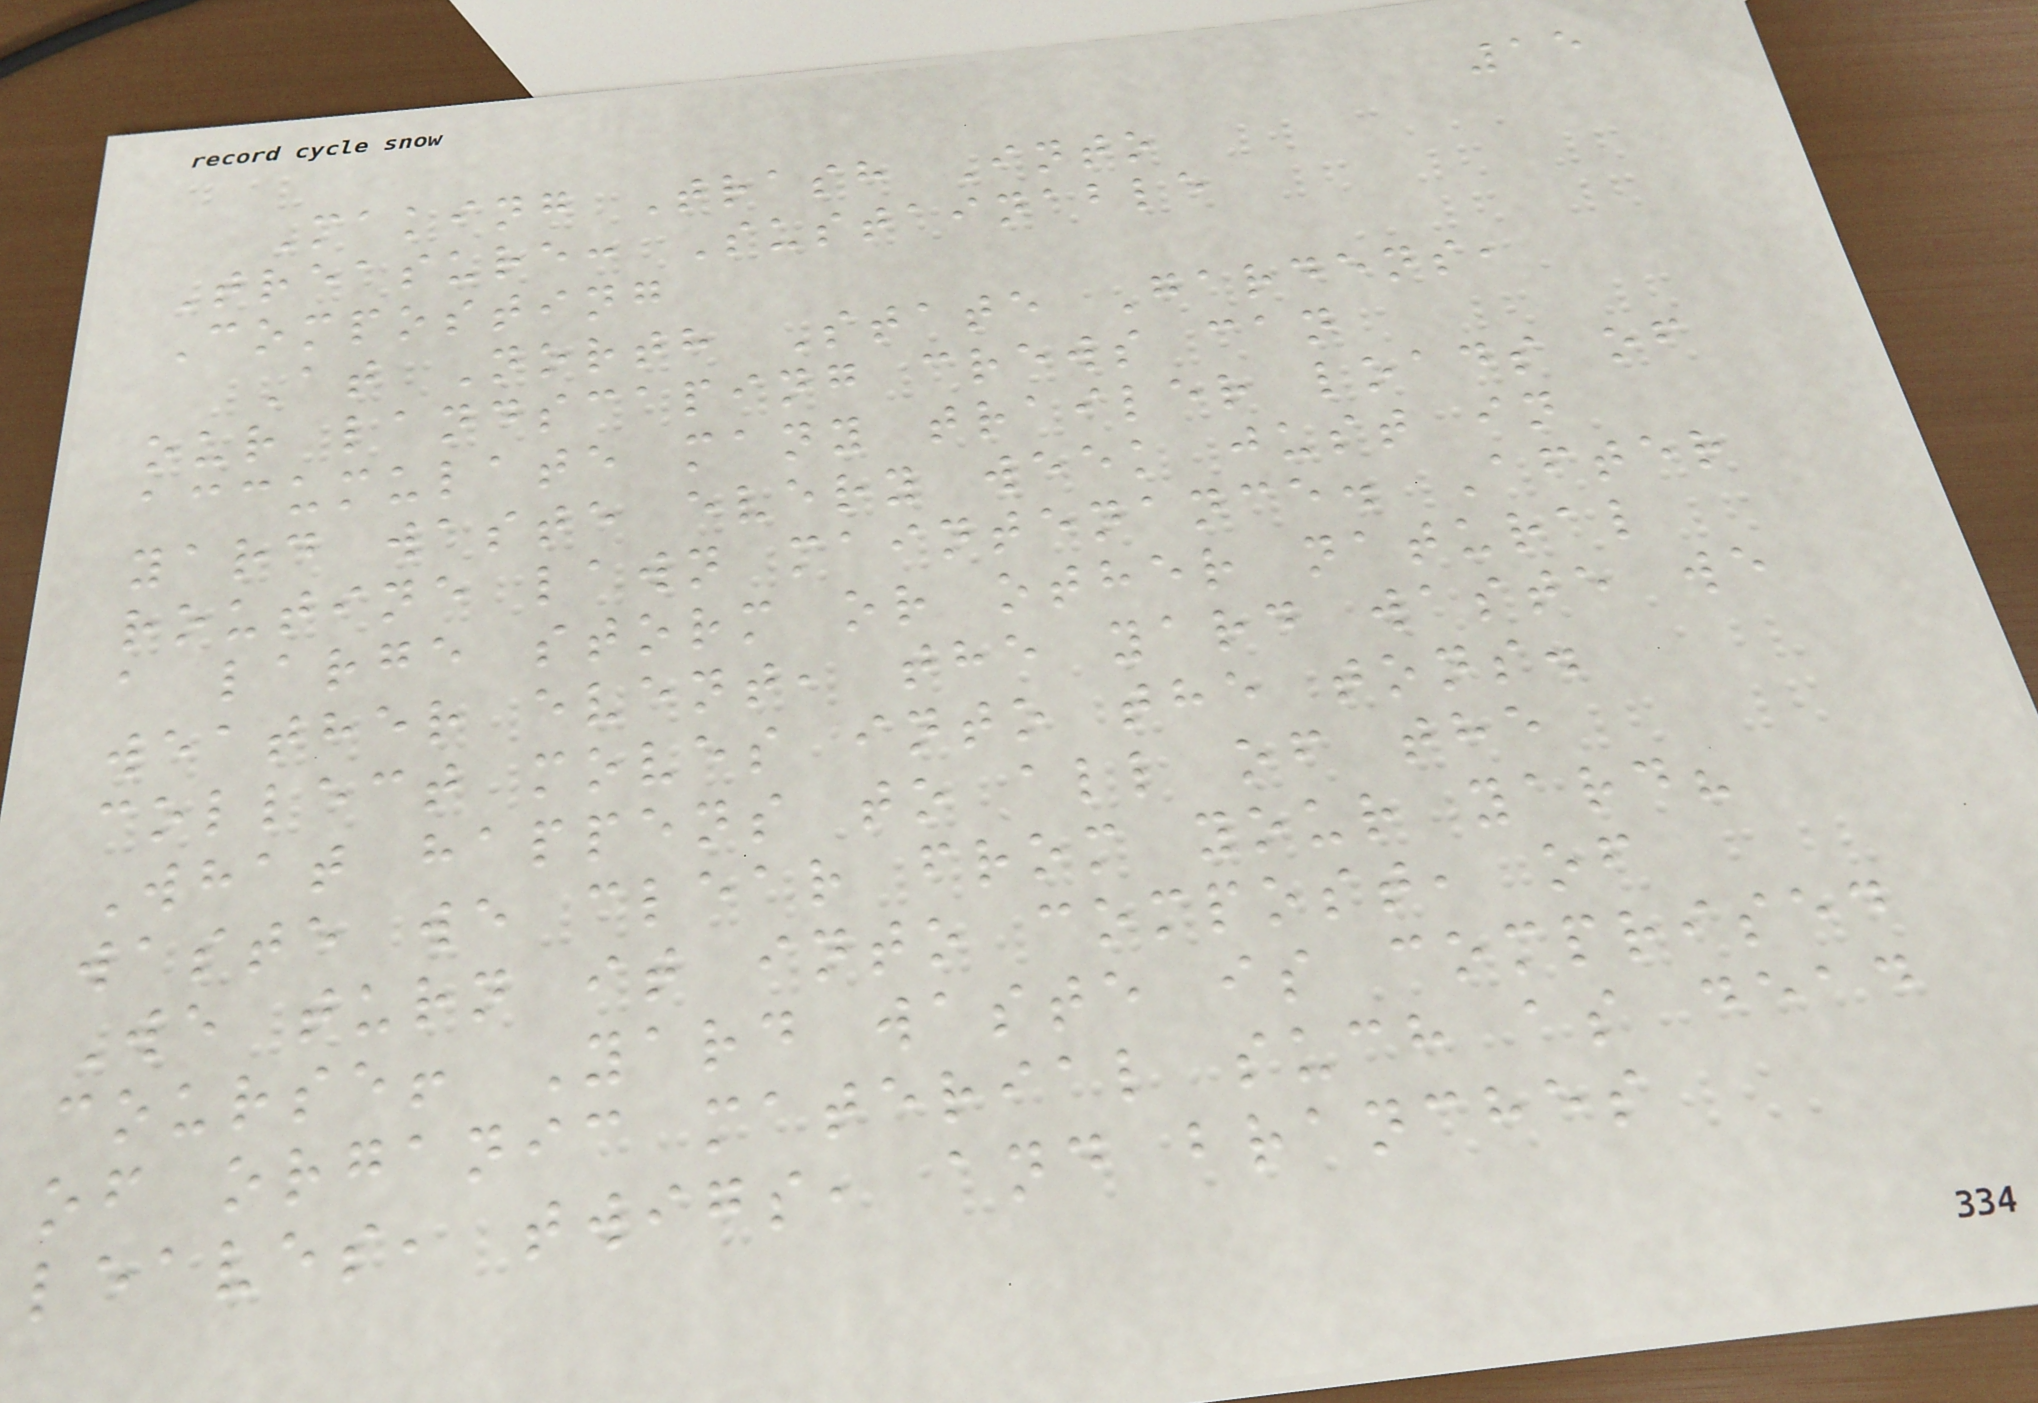15
Making Trash Into
Treasure: Sustainable
Composting
At North State Gardens,
our landscaping crews can
accumulate many trailer loads of
yard waste every week just in
routine lawn maintenance. After
a large storm or other natural
weather event, the yard waste we
collect moves into the tons.
What happens to all of the
waste we clear from your yard?
We turn it into compost, of
course! Yard waste is comprised
of organic material such as dead
leaves, twigs, and branches
